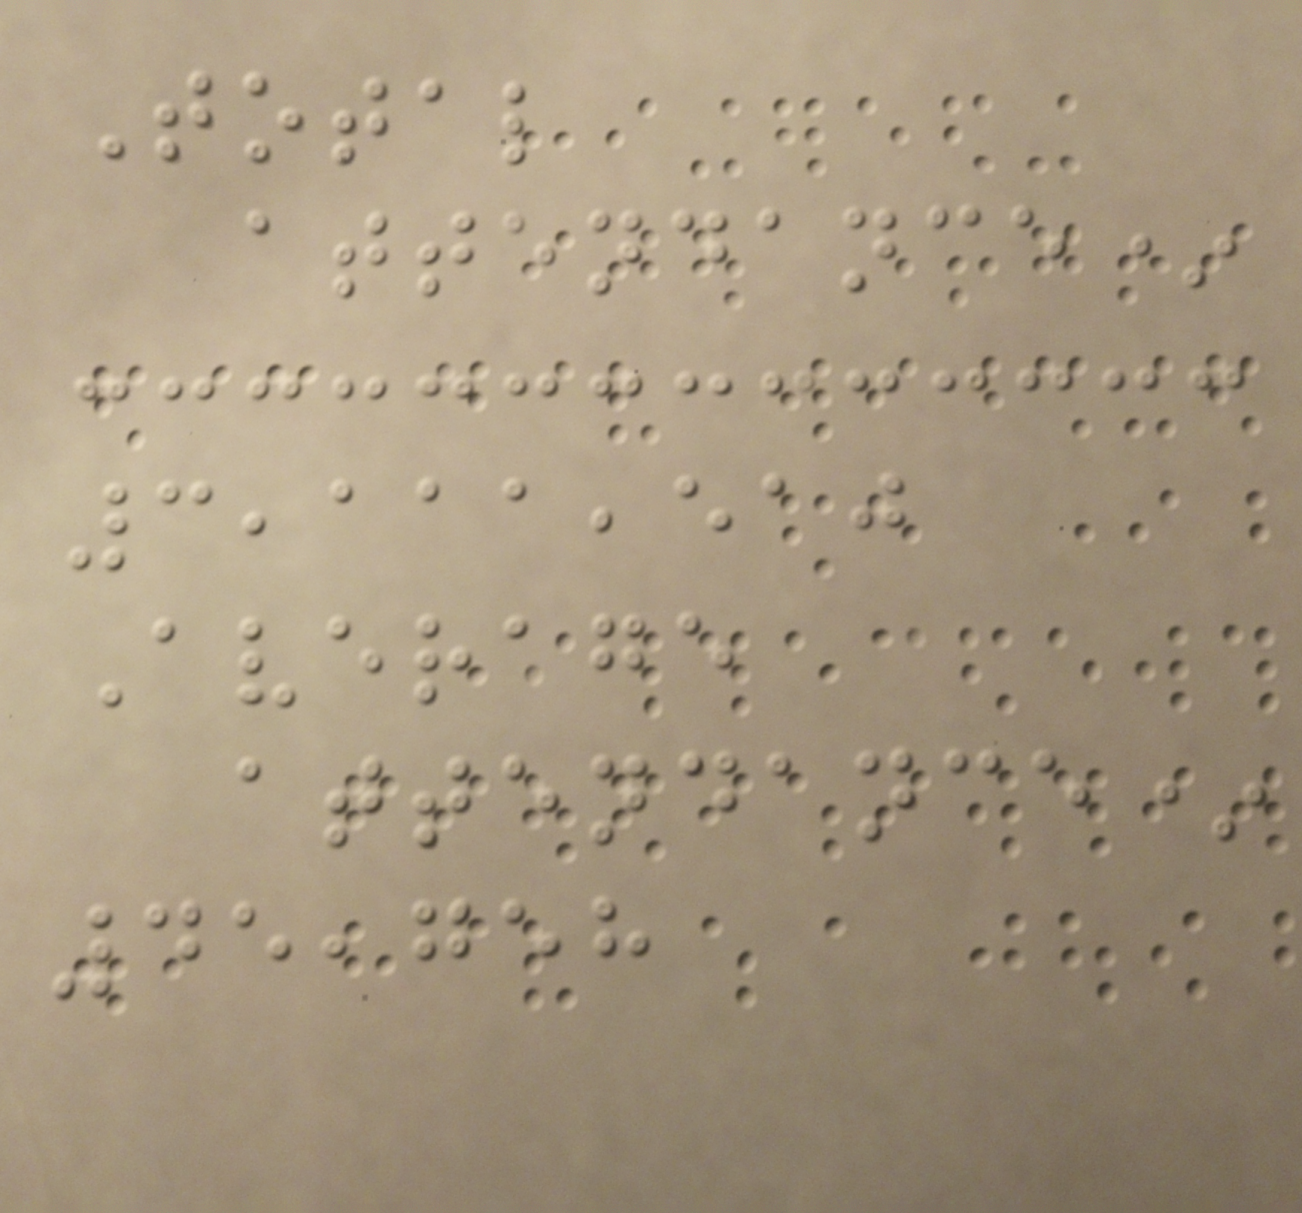Total
attendance*
3,111,510
Average
attendance*
45,758
